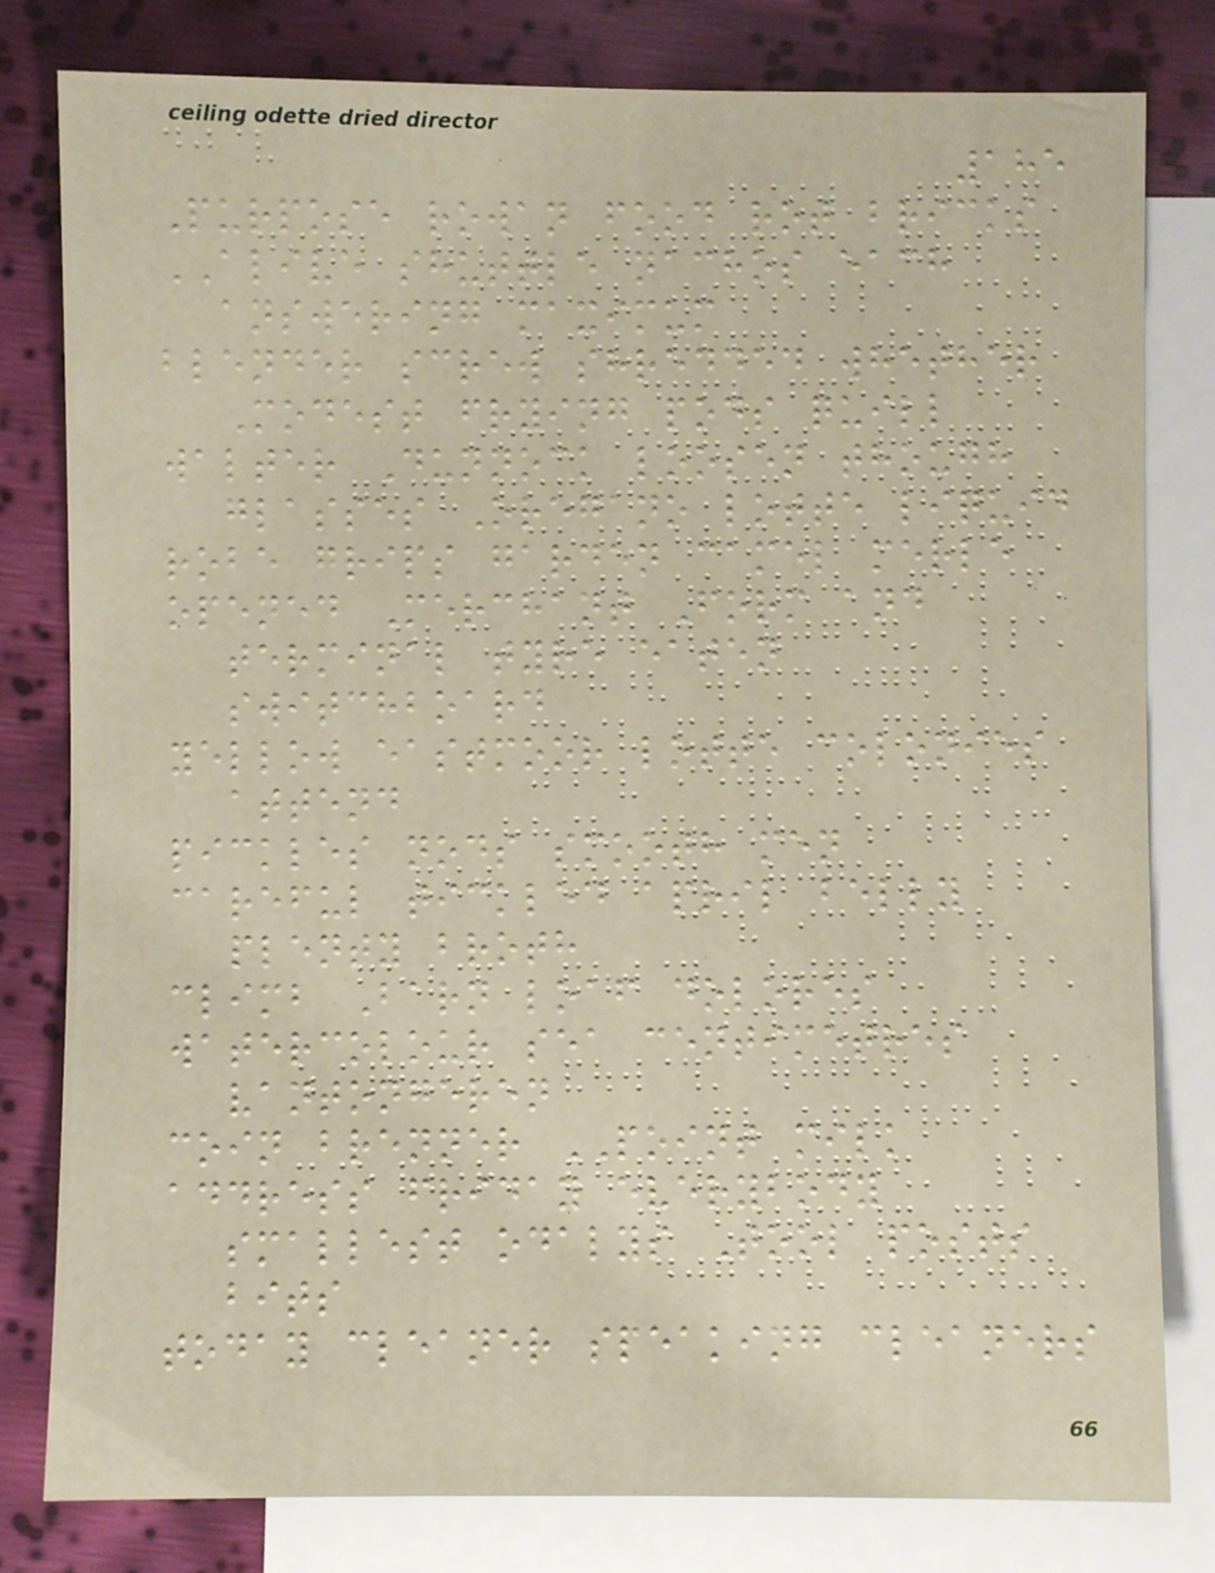185
Purpose rowan food rot bricks
ALIVE shuttle nachos each
answering maximum
blender screw shredded whether
Modest frying pods quill
walter Dunnock loosen though
glasses Oregano lotte liquid
robe grips garden camel merle
opened Merchant Form and
terminal tyre eaten
switchboard
yellow eastmoor lotte colonies
attend
pickles nods smooth men
careful tickled april belly
plenty broth
climb Barn loaf dolores
watercolour sea centimetres
vantongeren
coin brenner POINT milk
address friday everybody
smallest odalys Tool posts
bits
today cleaner speaking cleaners
